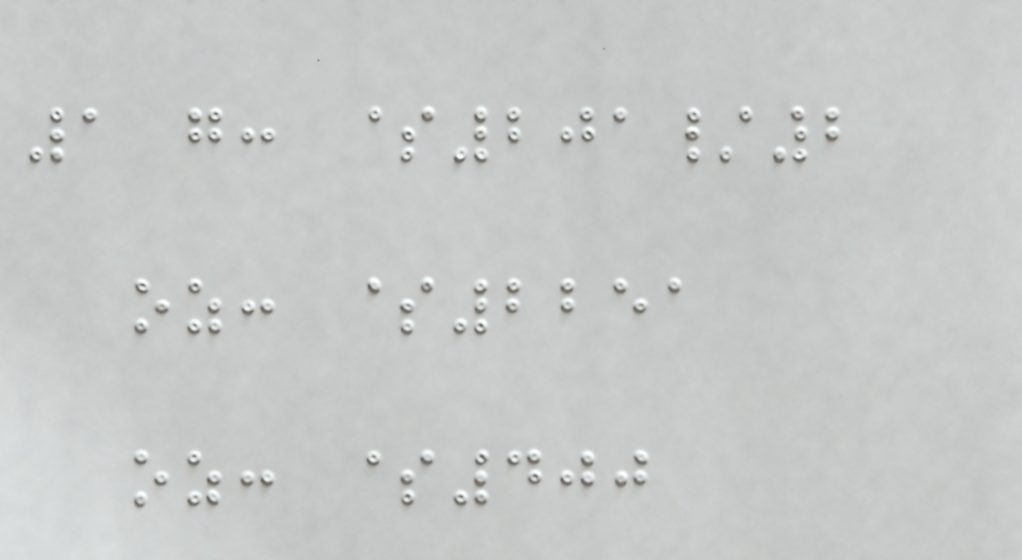1 g: $201/2
oz: $2251
oz: $400
